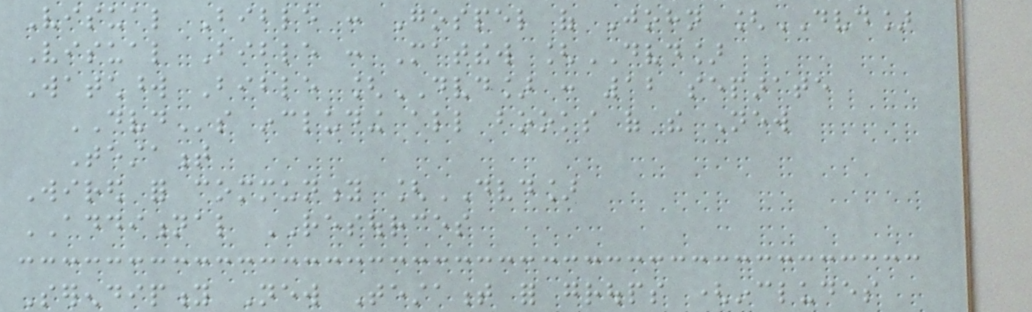Visual Bible : Gospel of John [DVD]
Visual Bible : Matthew [DVD]
Watchword Bible [DVD] : 12 separate
DVDs including all books of the New
Testament
Wired for community [DVD]
ADDITIONAL RESOURCES
Serendipity New Testament for groups (includes
